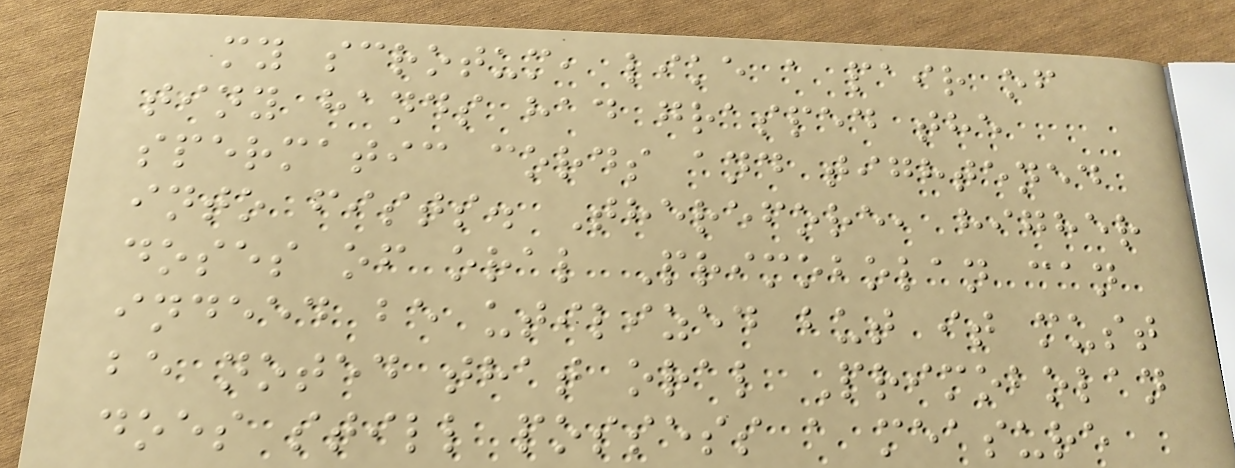my scrotum, like a pair of
tiny hands had grasped the
spermatic cords and tightened
into fists. Therefore, higher
doses of oral Primobolan can
indeed be utilized but it must
be noted that oral Primobolan
does still possess a measure
